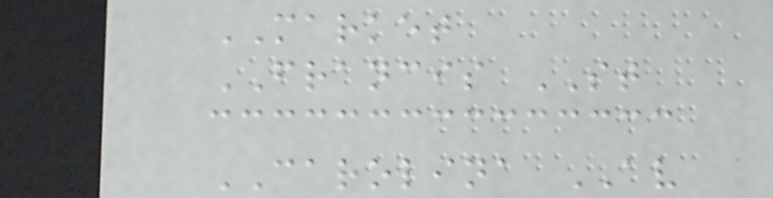MARKET
FRANCIS ST
CAROLINA AV
